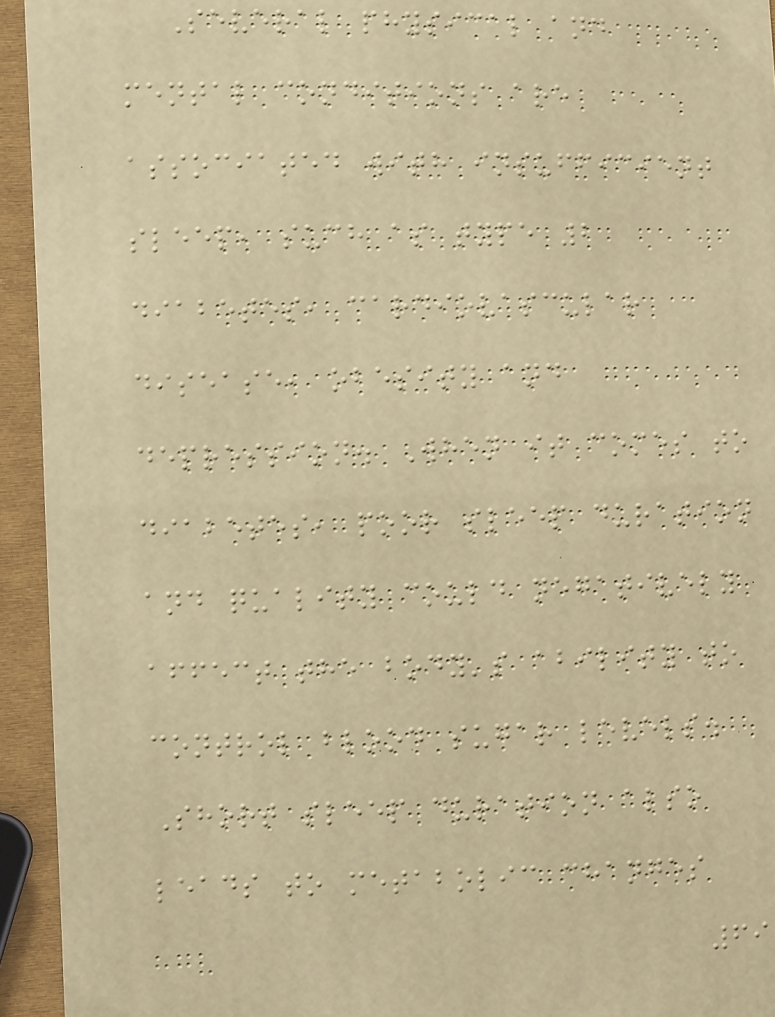Several physical and
mental conditions are
associated with insufficient
sleep, such as type 2
diabetes, cardiovascular
disease, obesity and
depression. When it comes to
diabetes, poor sleep duration
and quality could negatively
affect the body's ability to
control blood sugar levels.
Short sleep duration also
leads to metabolic changes
69
